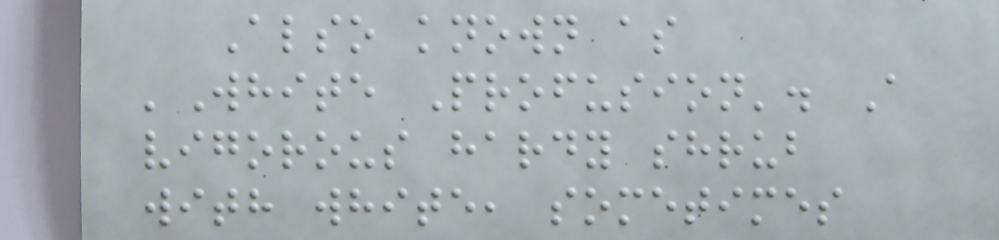Also known as
'White Profusion'. A
vigorous hardy shrub
with white, sometimes
